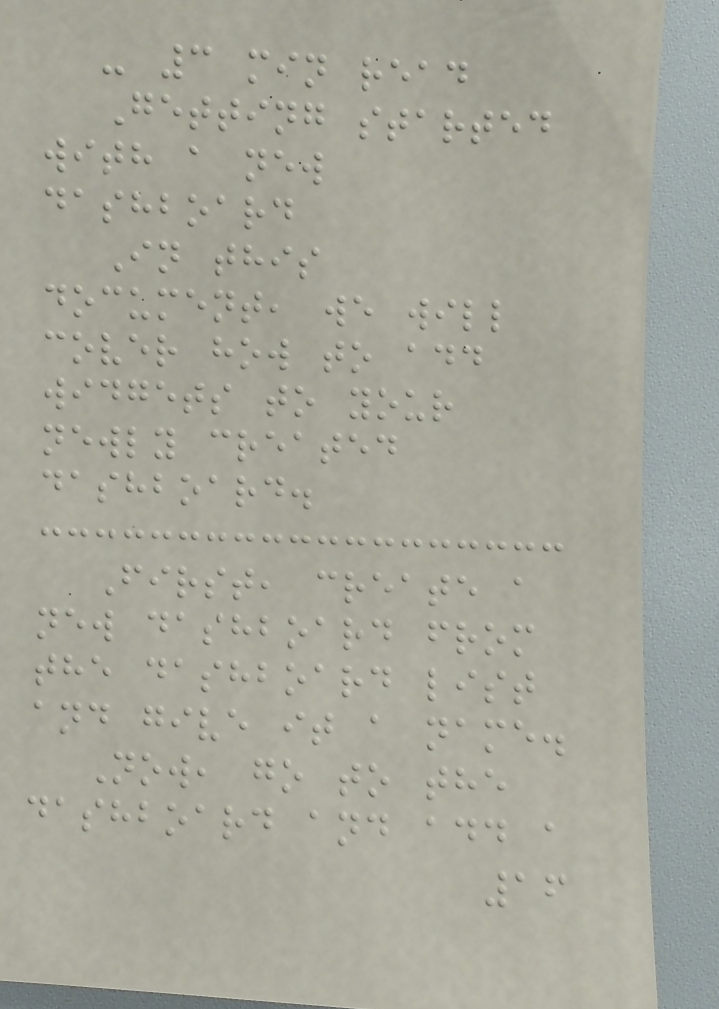- 3 min read
Getting started
with a new
dashboard
In this
document, we will
cover how to add
widgets to your
newly created
dashboard.
First, create a
new dashboard from
the dashboard list
and give it a name.
Now, go to the
dashboard and add a
16
